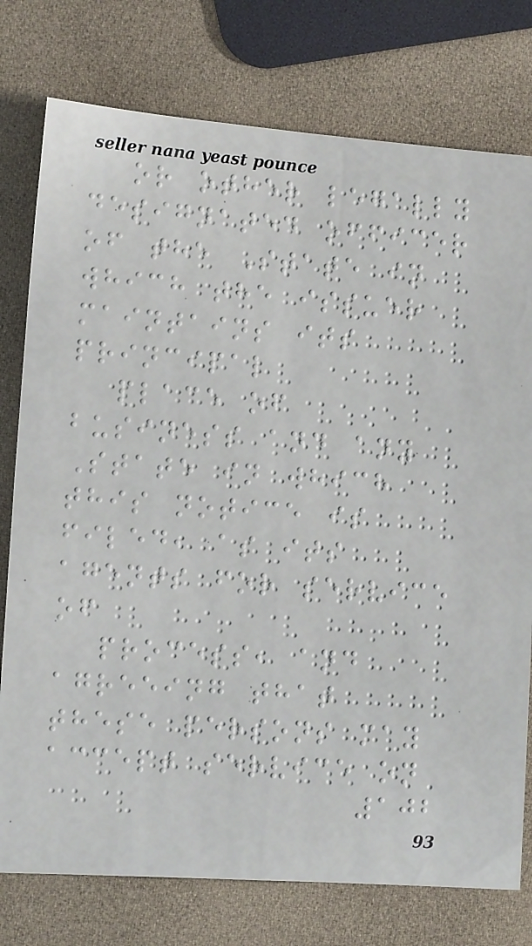or other legally
designated officer
of the State in
which the issuer
maintains its
principal
place of
business and any
State in which
this notice is
filed, as its
agents for service
of
process, and
agreeing that
these persons may
accept service on
102
